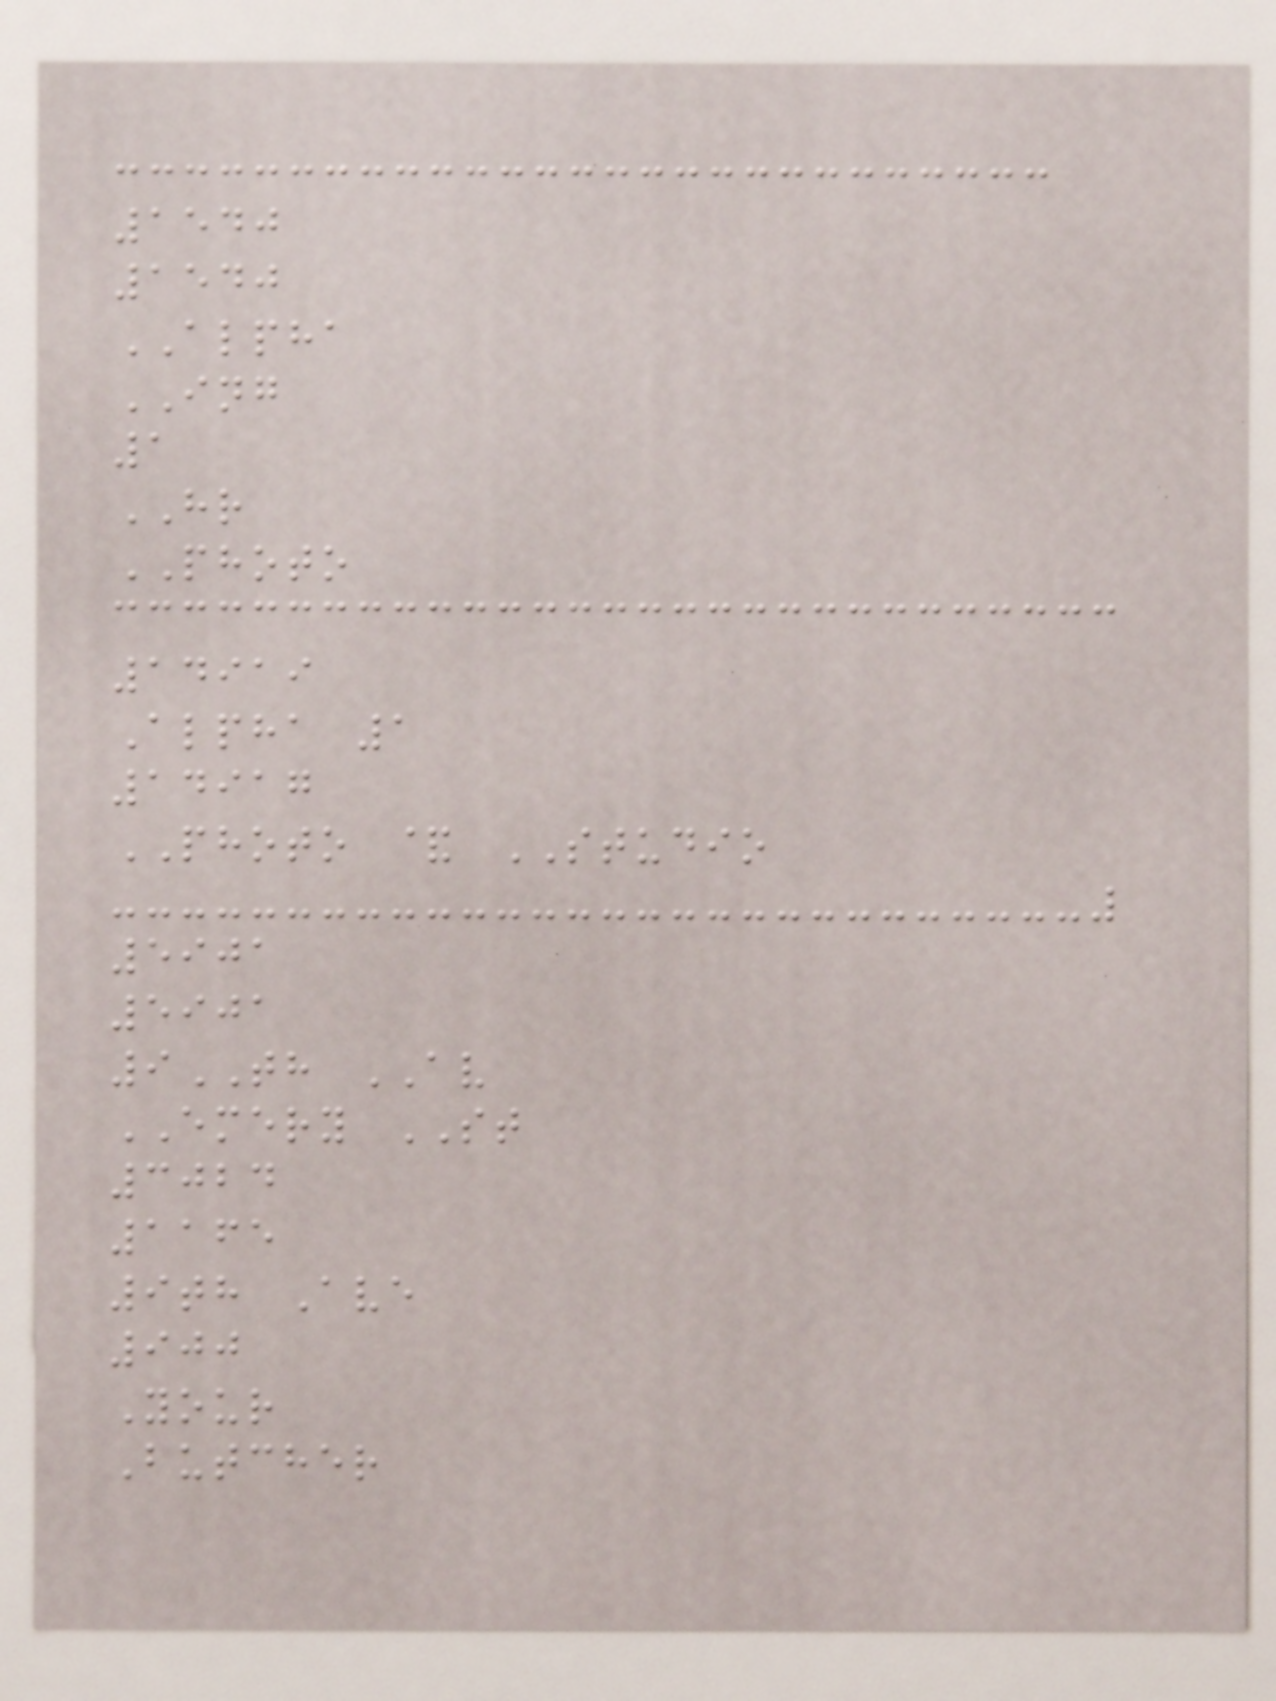1540
1540
ALPHA
ING
1
HR
PHOTO
14919
Alpha 1
14917
PHOTO & STUDIO
5901
5901
9TH AV
EMERY ST
3024
1165
9th Ave
900
Your
Butcher
